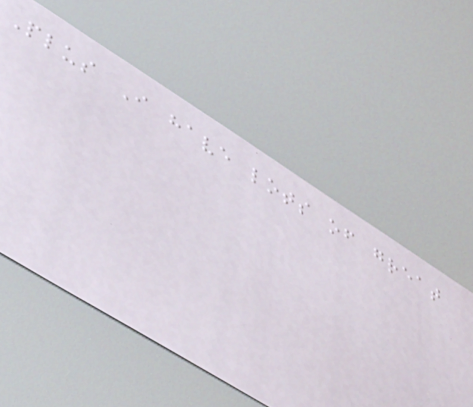Plus I have lots of great
